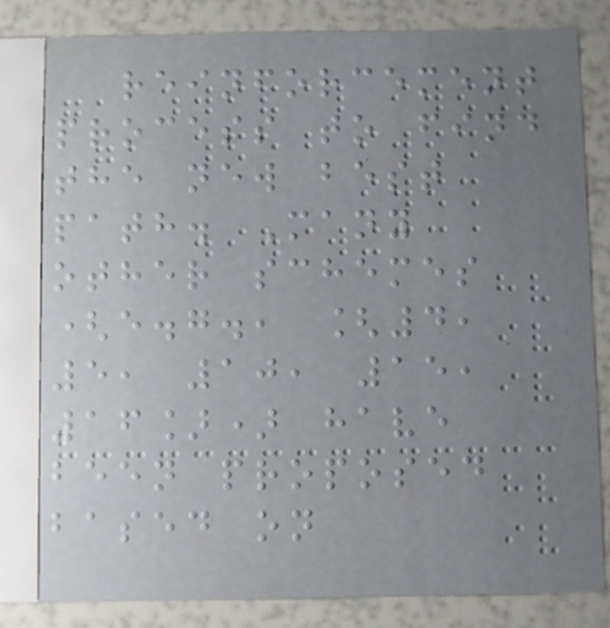reinforcement
process to find
the new best
path. Many
other schemes
(e.g., [4,
5, 10, 15,
16]) have
been proposed
based on
